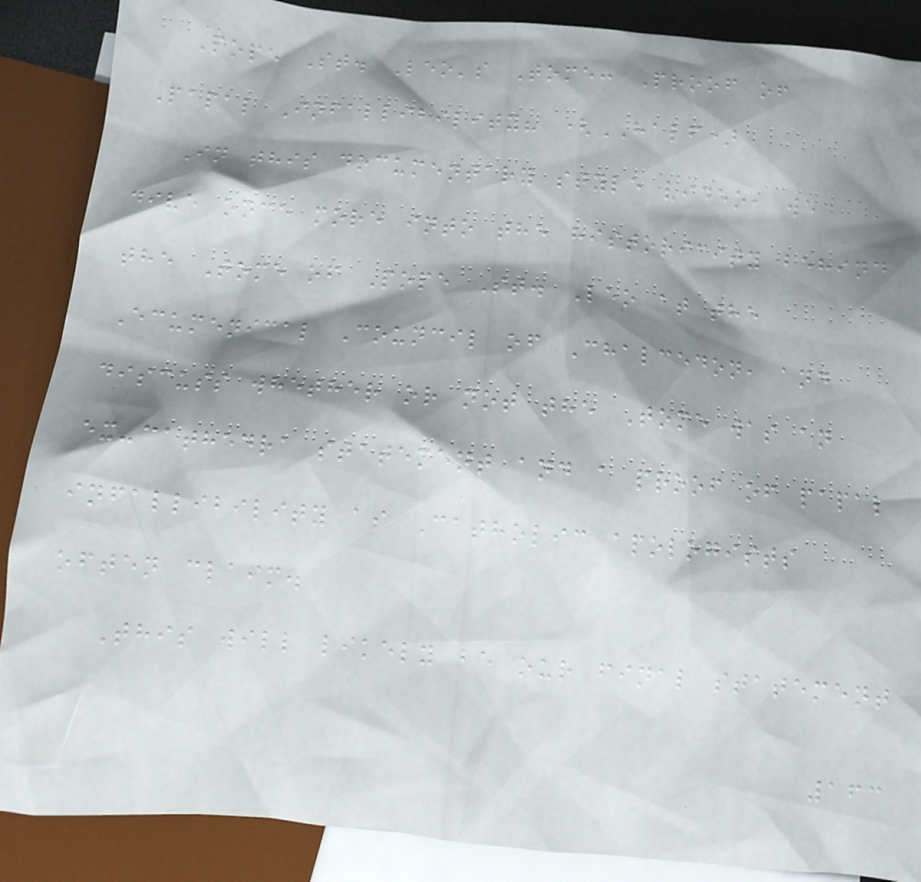Pope St. Leo's Tome: Proof of
Papal Infallibility? (HALF)
In this documentary style video, we
dive once more into the historicity behind
the Tome of Pope St. Leo at the
Ecumenical Council of Chalcedon, and
discuss whether or not the Tome was an
ex-cathedra statement and a proof of papal
infallibility as Catholic apologists
often claim.
This will likely be our final statement
163
